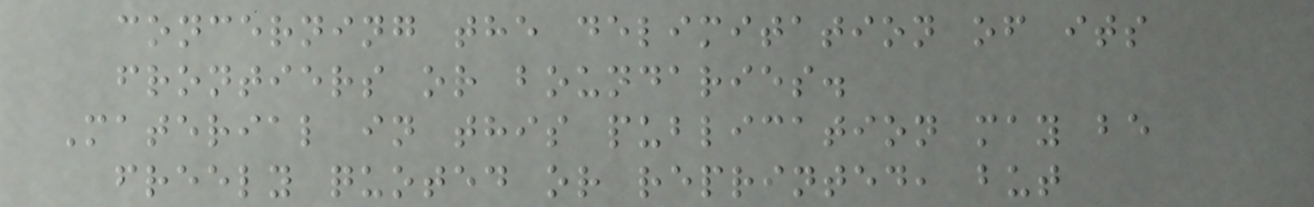concerning the delimitation of its
frontiers or boundaries.
Material in this publication may be
freely quoted or reprinted, but
